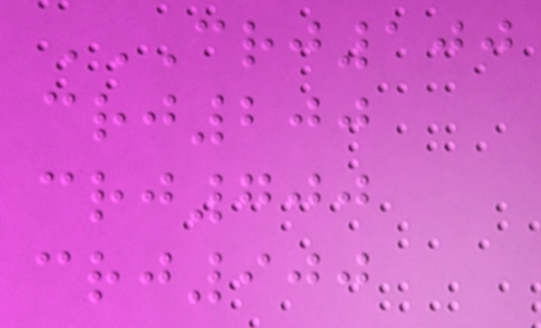CRJ100
CRJ200
CRJ700
CRJ900
